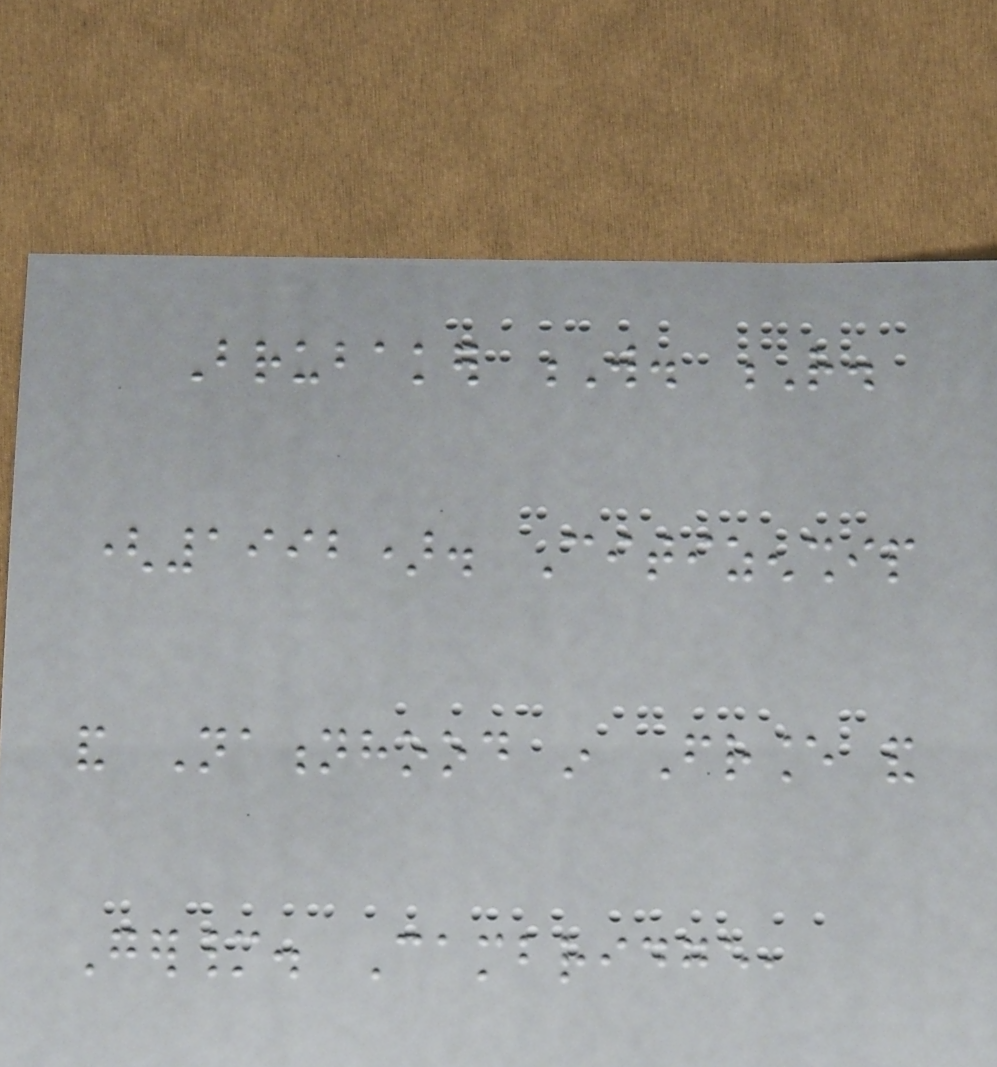Brubaker W. R.
(1992). Citizenship
and Nationhood in France and
Germany. Cambridge,
